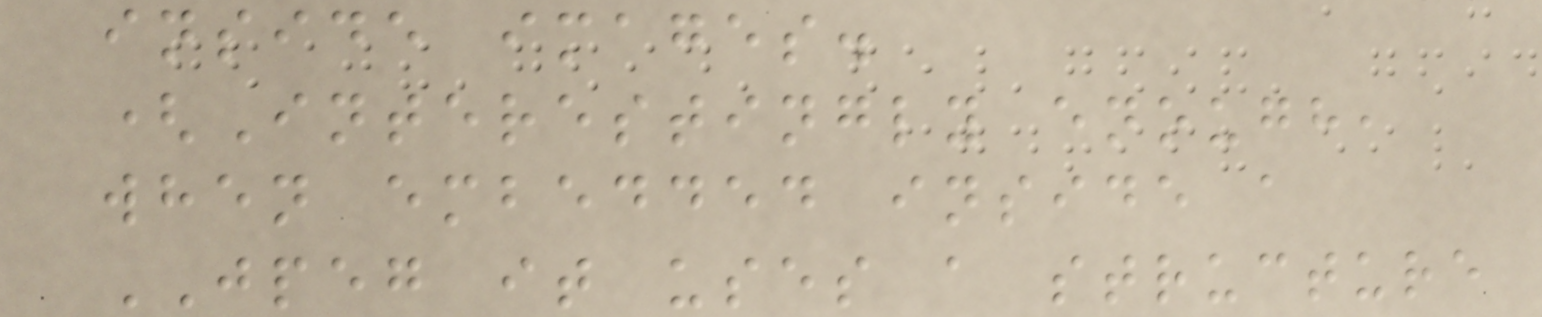inside images.
(Interestingly enough,
when embedded inside a
JPEG it uses a structure
